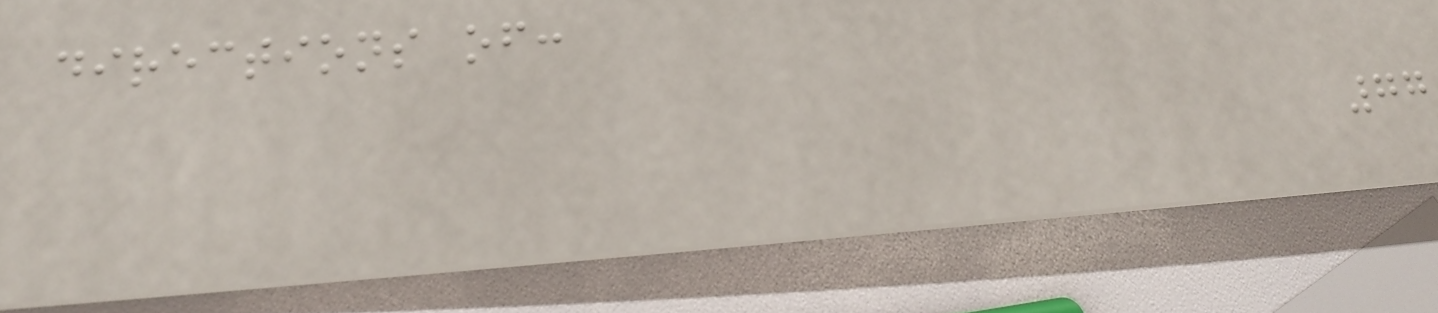directions of:
77
